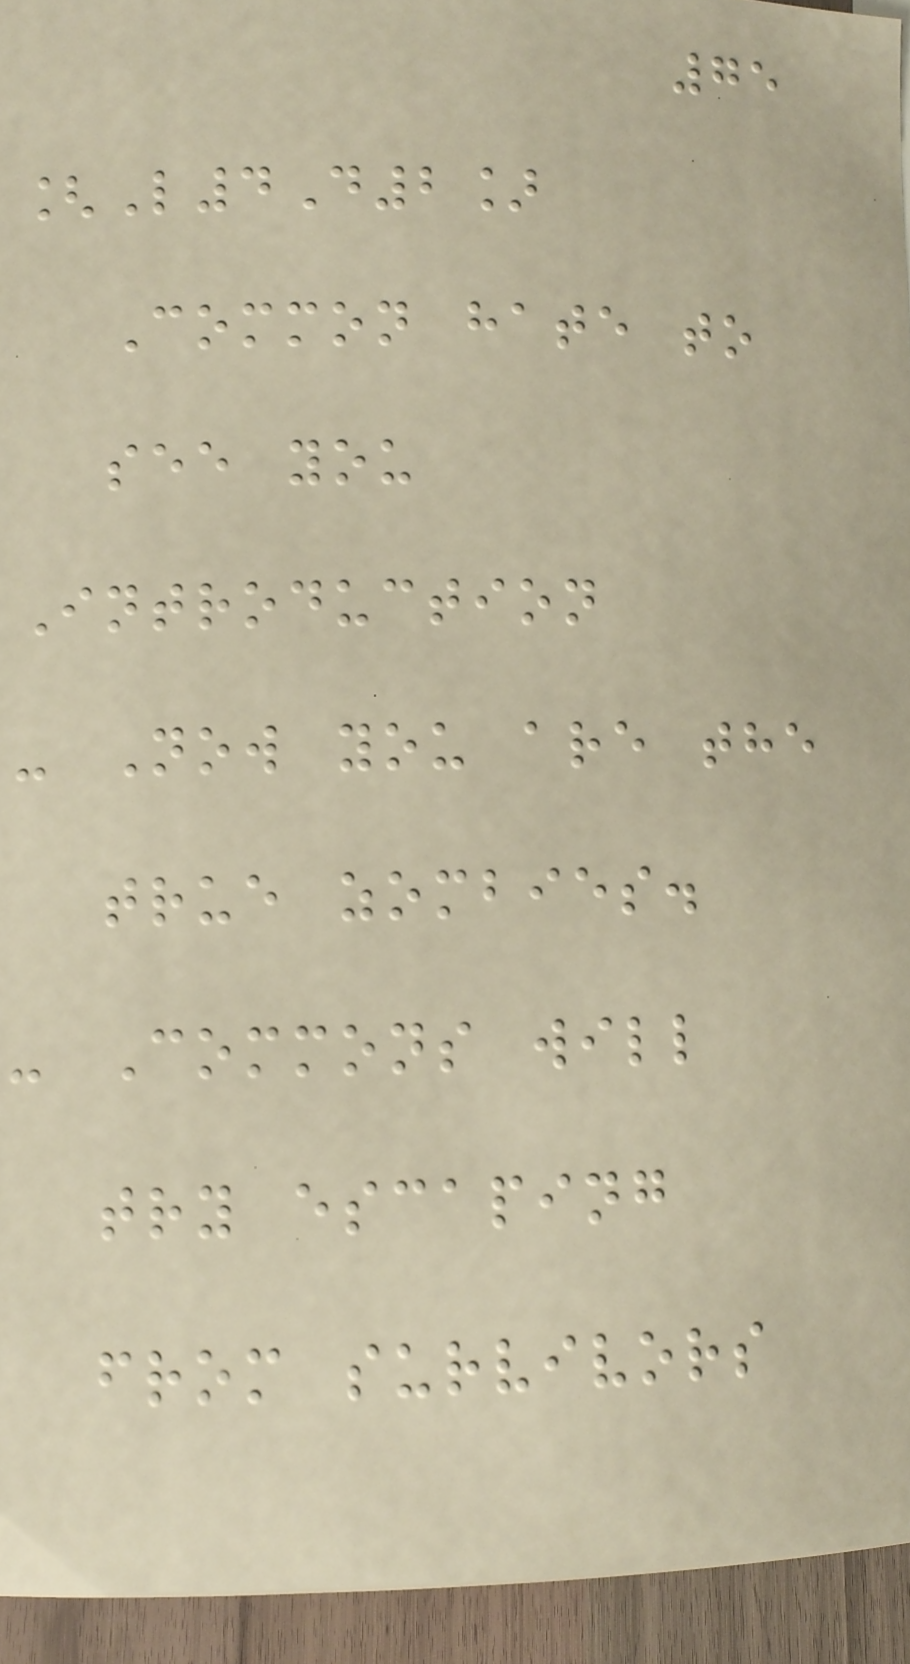75
[L4D2]
Common hate to
see you
Introduction
- Now you are the
true zombies.
- Commons will
try escaping
from survivors
